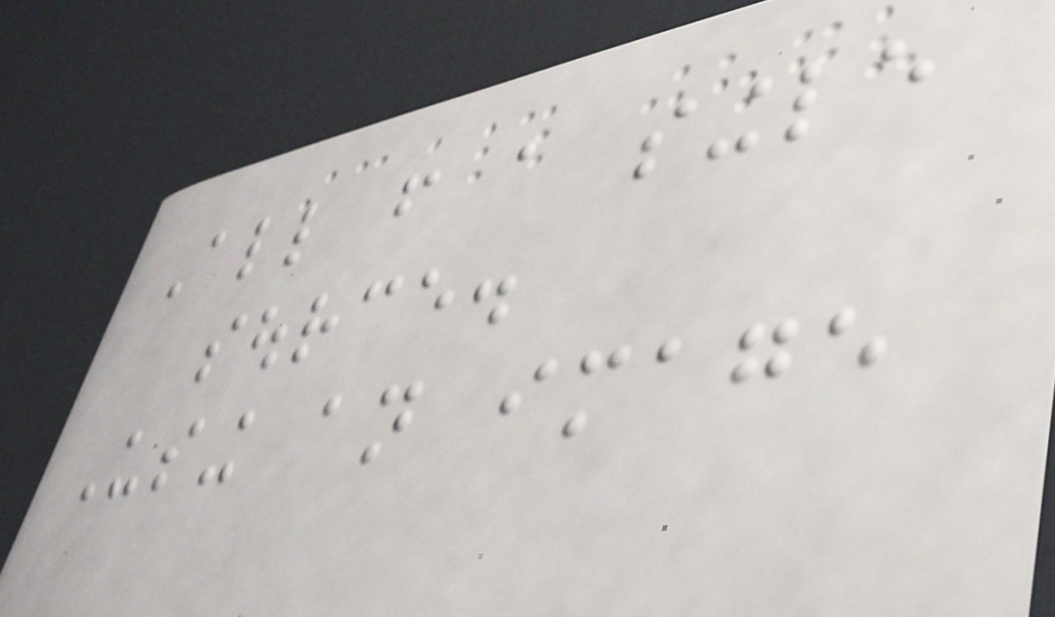All from a single
source.
Using an image
